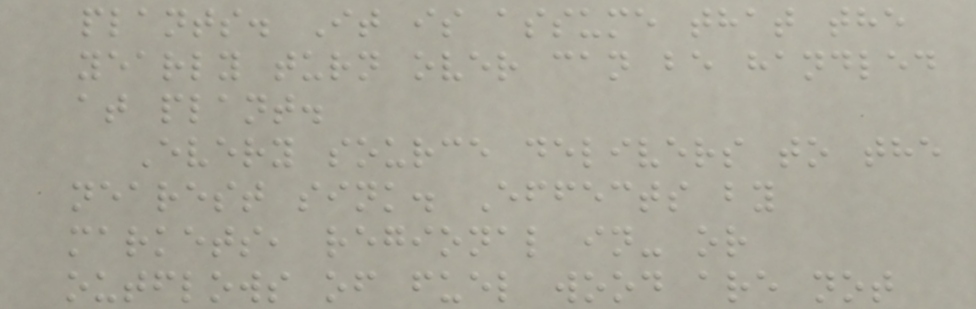plants. It is assume that the
yearly turn over can be handled
at plant.
Every source delivers to the
nearest sink. Effects by
markets, regional in- or
outflows of fuel wood are not
